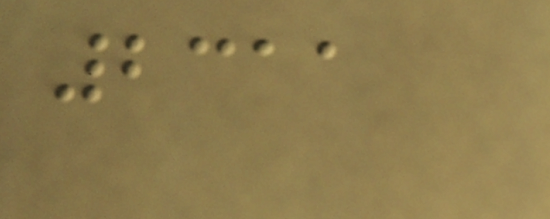2311
